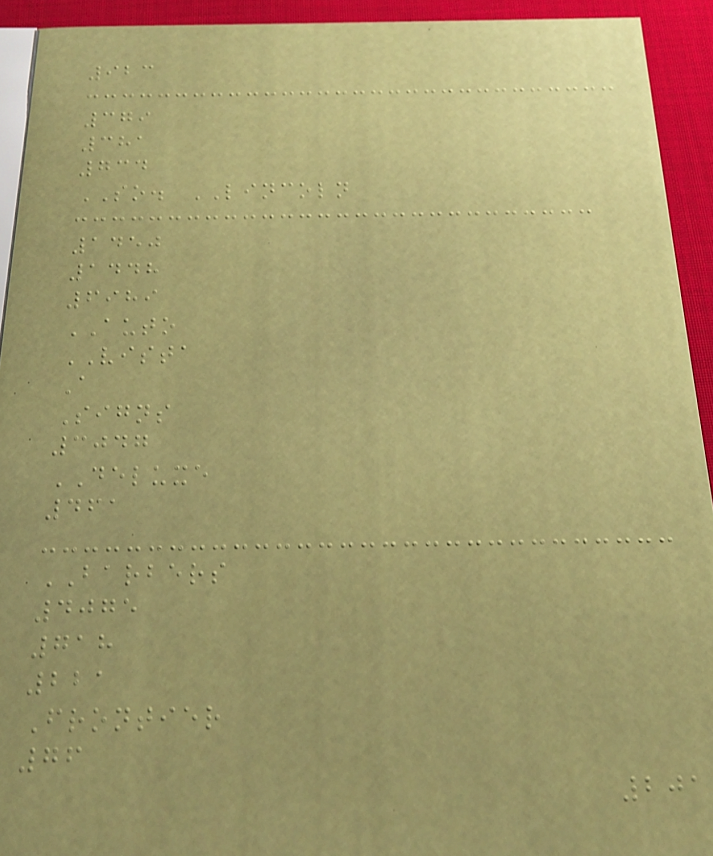923
379
381
734
SO. LINCOLN
1450
1448
6989
AUTO
VISTA
A
Signs
3047
DELUXE
461
BARBERS
4075
718
221
Frontier
76
201
